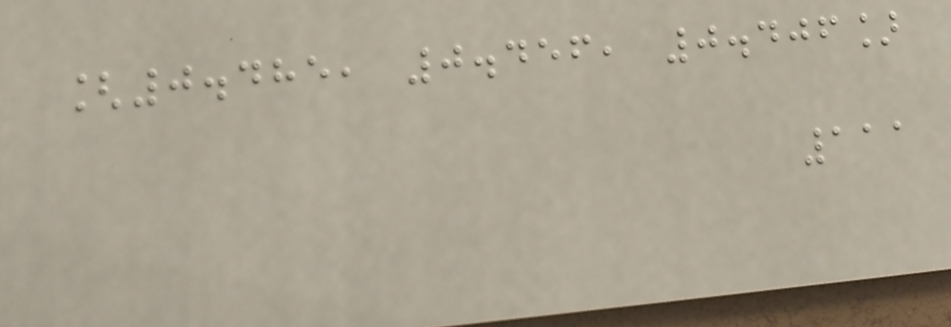[0.485, 0.456, 0.406]
111
